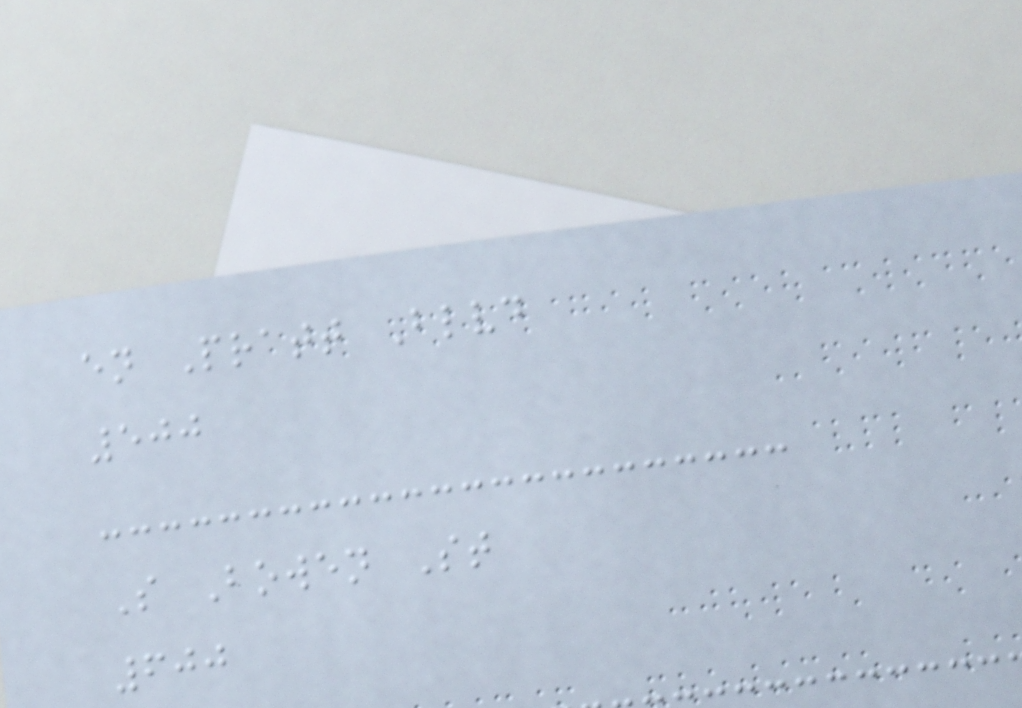en Pratt Blvd
500
S Bowen St
600
